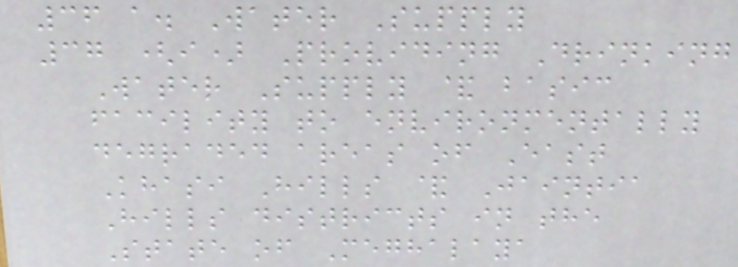36 a. Water Supply
37 (i) Providing Drinking
Water Supply & basic
facility to environmentally
degraded areas of East
Khasi Hills & Jaintia
Hills districts in the
State of Meghalaya
